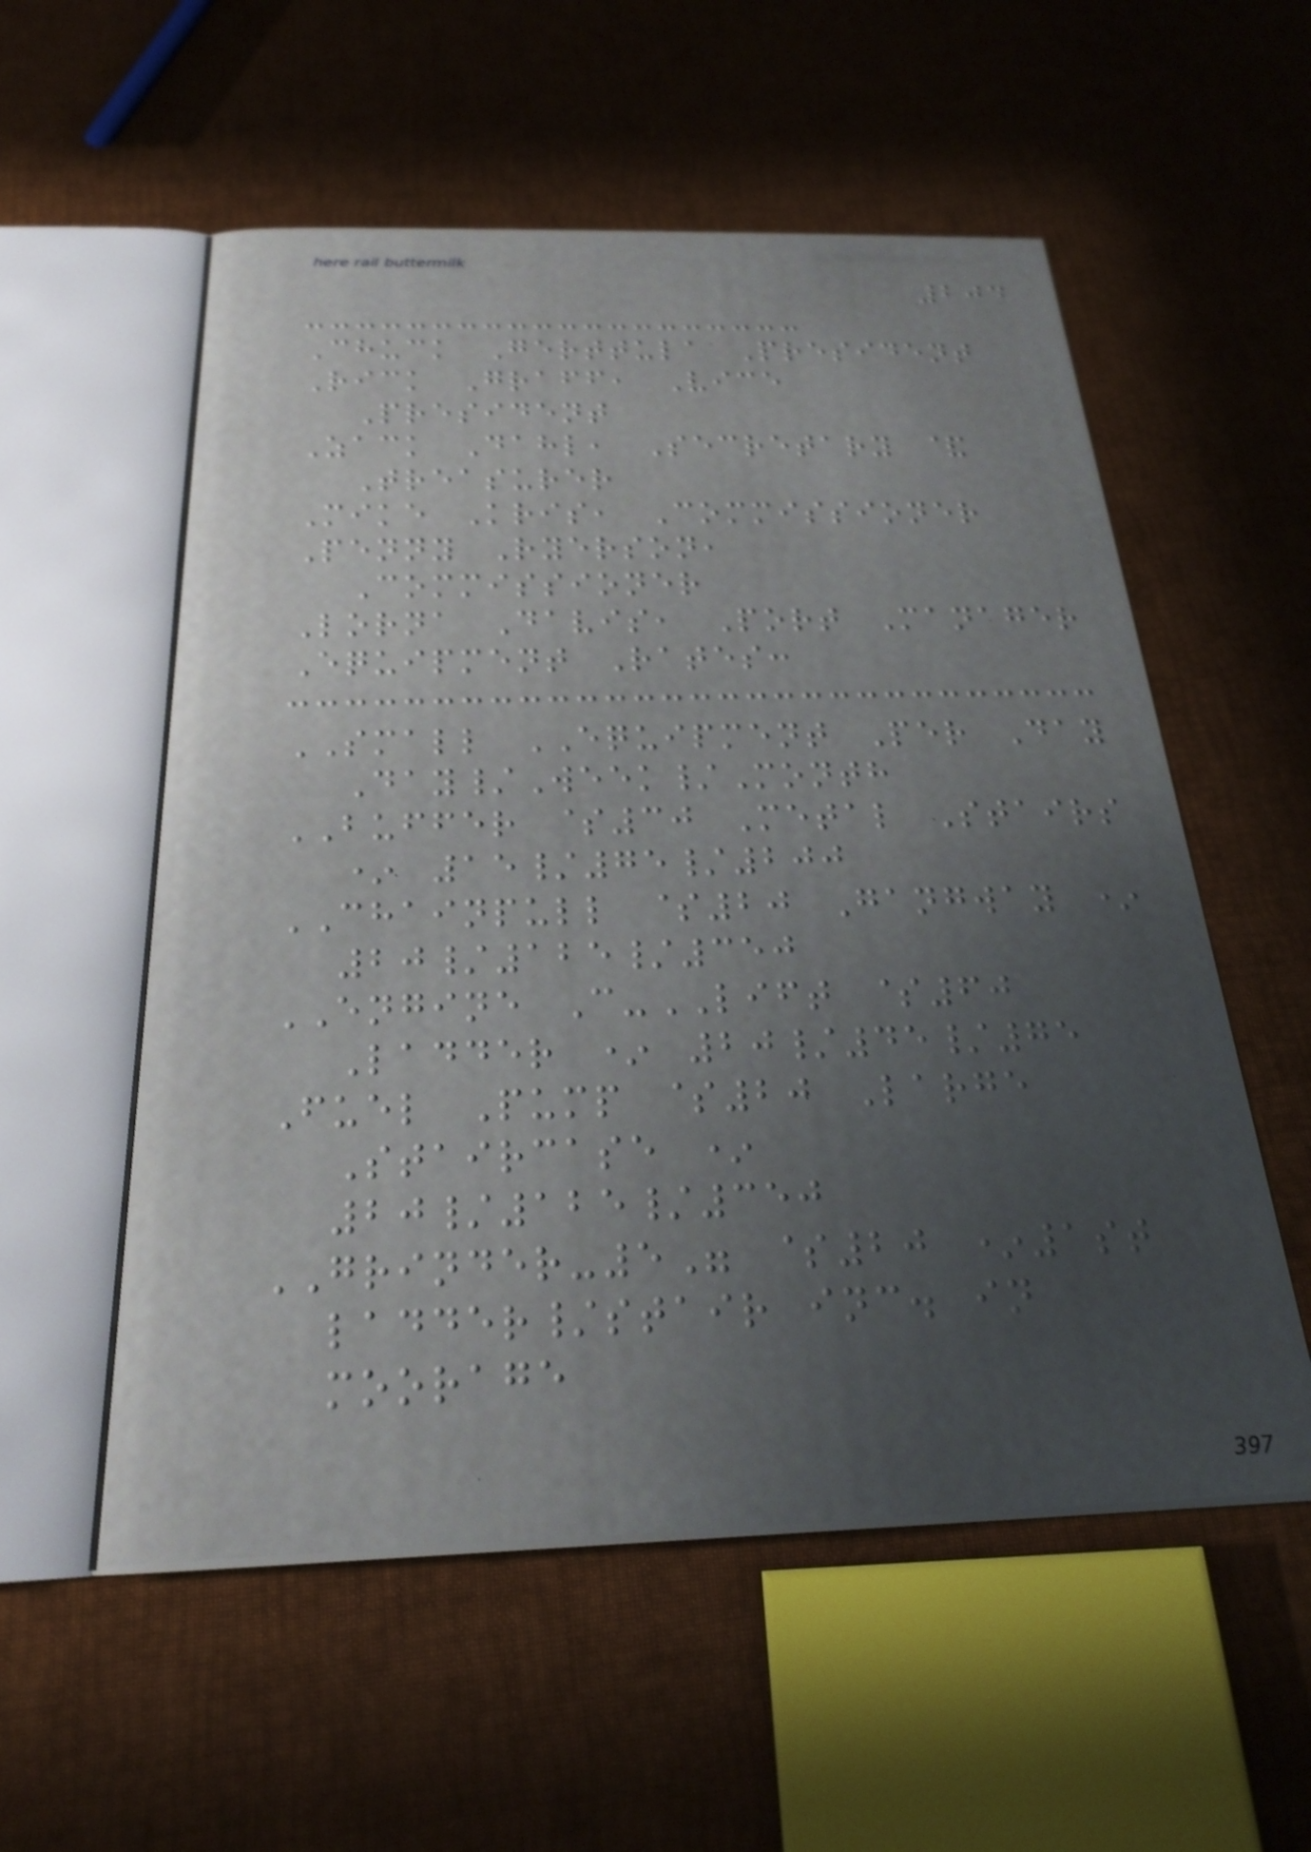204
Chuck Gerttula President
Rick Graff, Vice
President
Zack Dahl, Secretary &
Treasurer
Mike Kris, Commissioner
Penny Ryerson,
Commissioner
Lorna Davis, Port Manager
Equipment Rates:
SMALL EQUIPMENT Per Day
Day/Week/Month
BUFFER $30 Metal Stairs
* 15/75/200
CHAINPULL $20 Gangway *
20/125/350
ENGINE C-LIFT $60
Ladder * 20/45/75
Fuel Pump $20 Large
Staircase *
20/125/350
GRINDER-5" $20 *1st
ladder/stair inc. in
moorage
